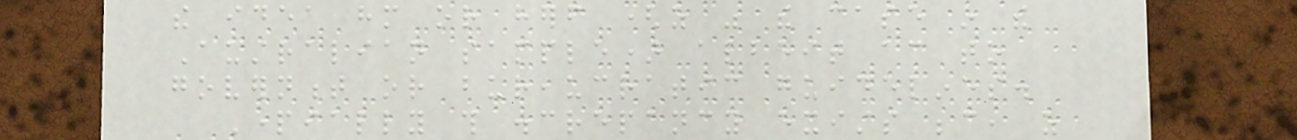the idea him or herself (as was the case in the
Australian sample) albeit according to
government or bureaucratic guidelines.
Partially this discrepancy exists because, as
